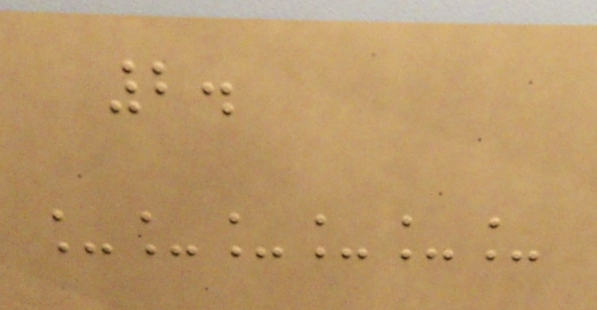2.
______
